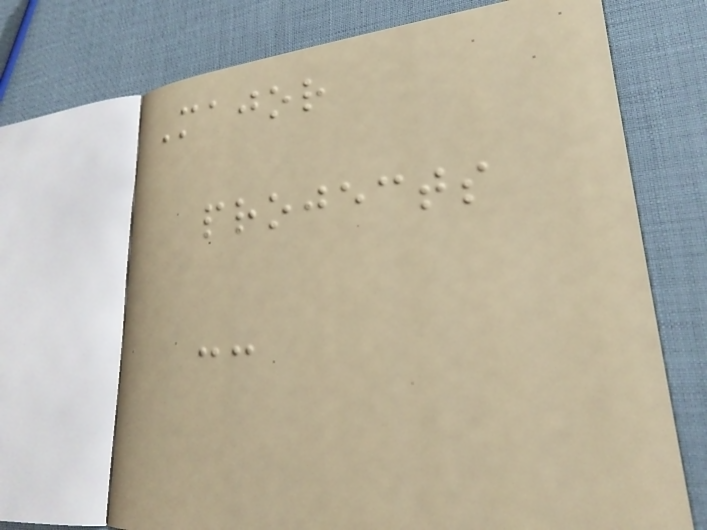Major
projects
--
